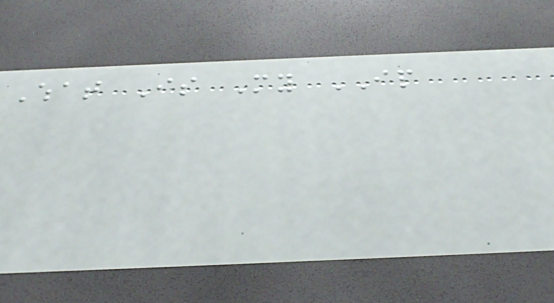What Is My IP
